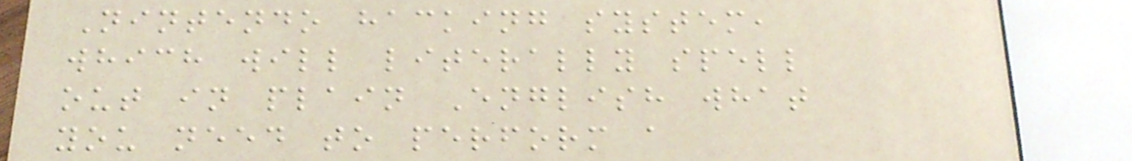Nintendo hacking system,
which will literally spell
out in plain English what
you need to perform a
